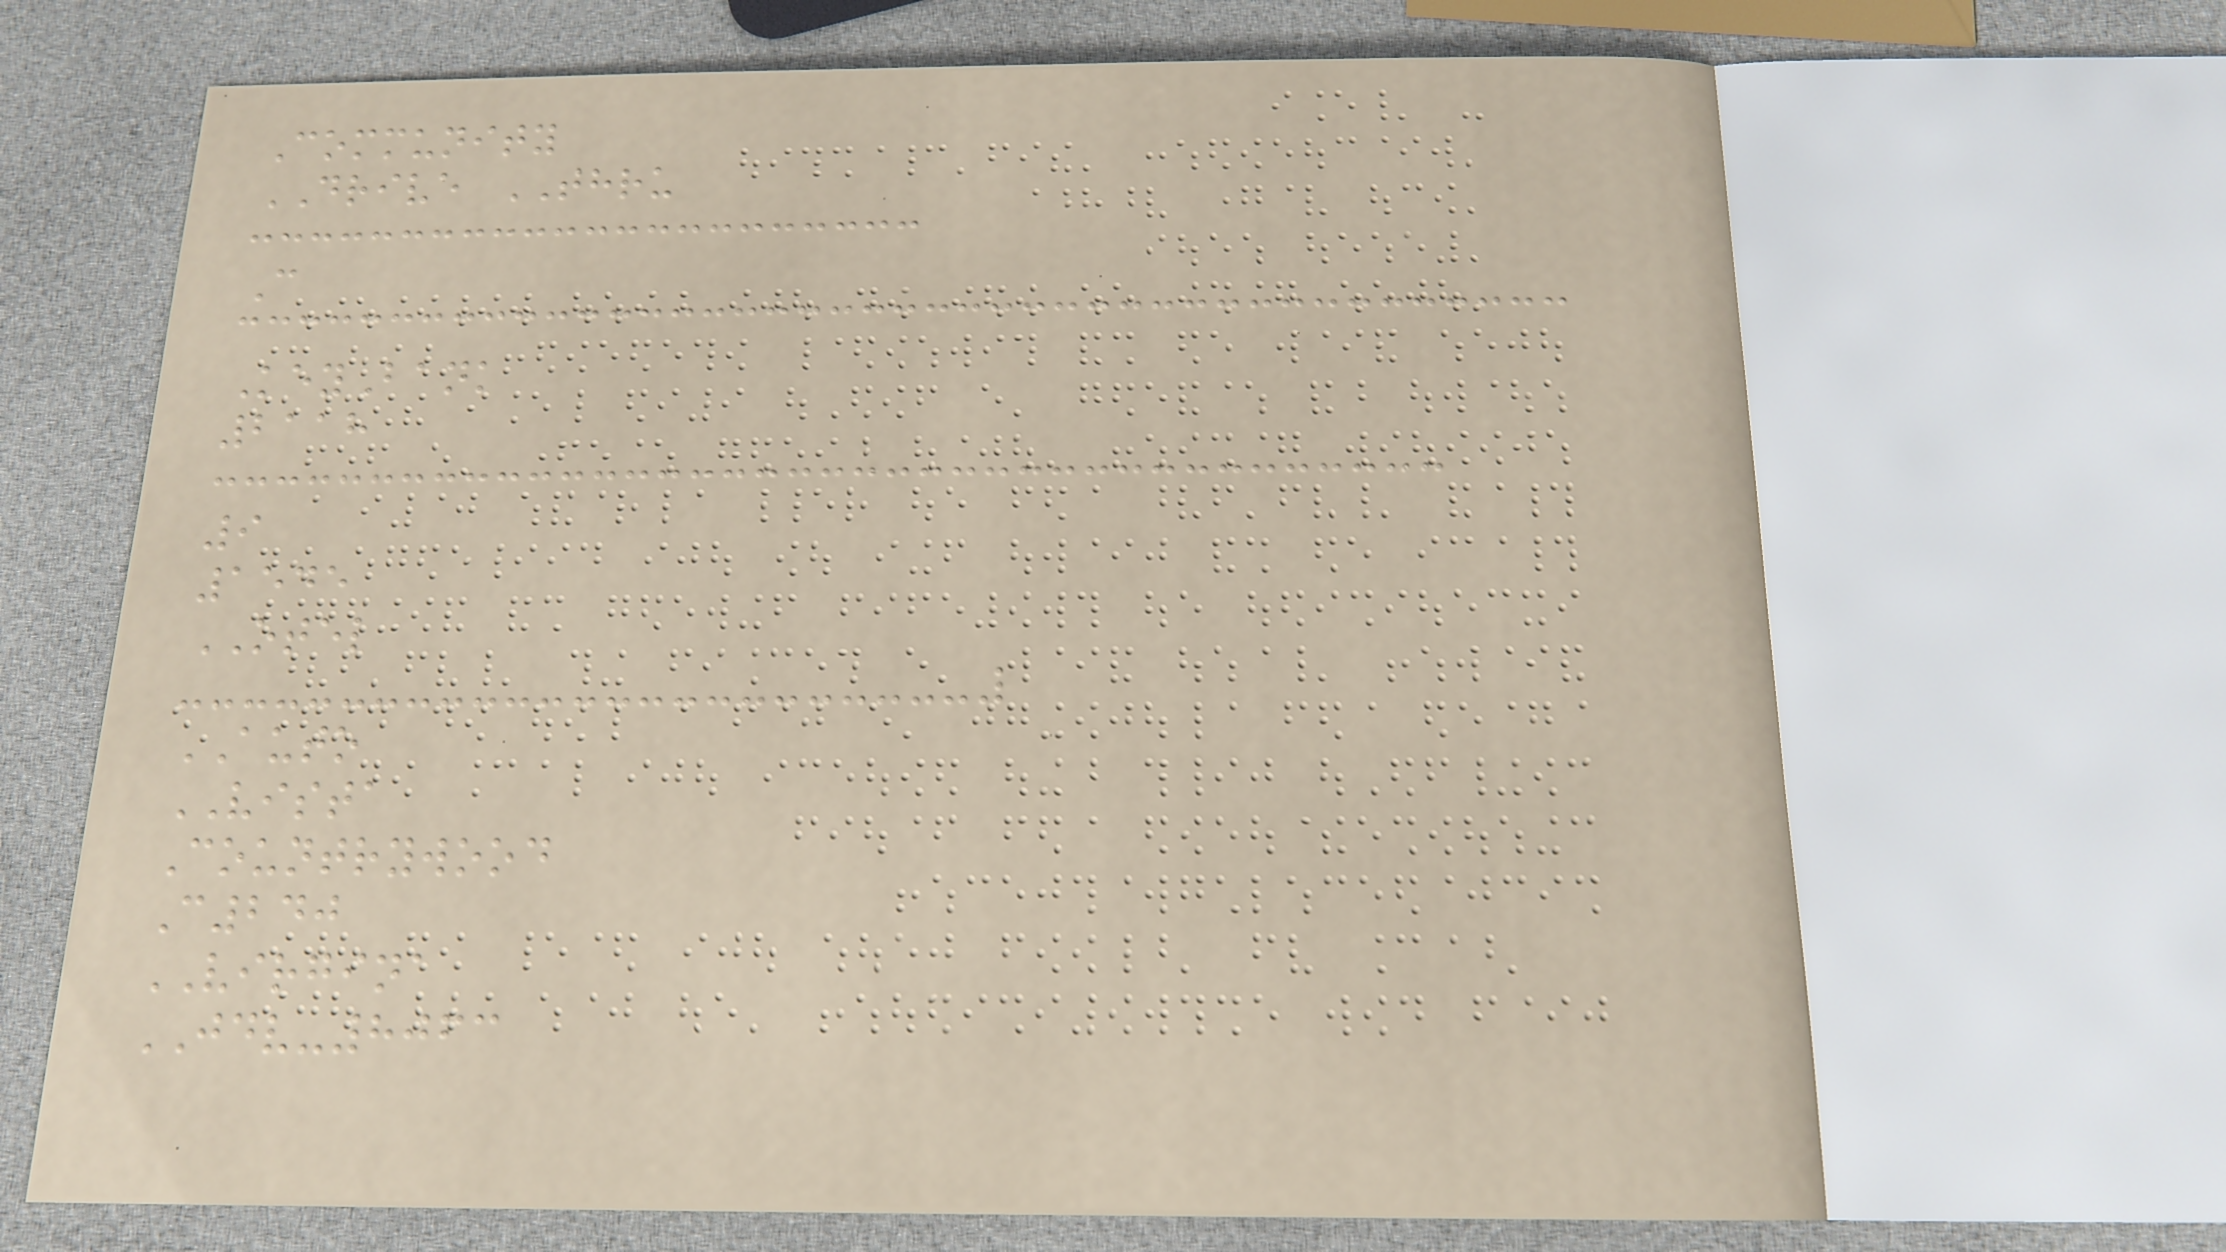Community
DRIVE THRU
C
KeyBank
2118
9
1545
OTEL
AUTO
VISTA
Countrywood
C240
VIRGINA
JDV-8063
